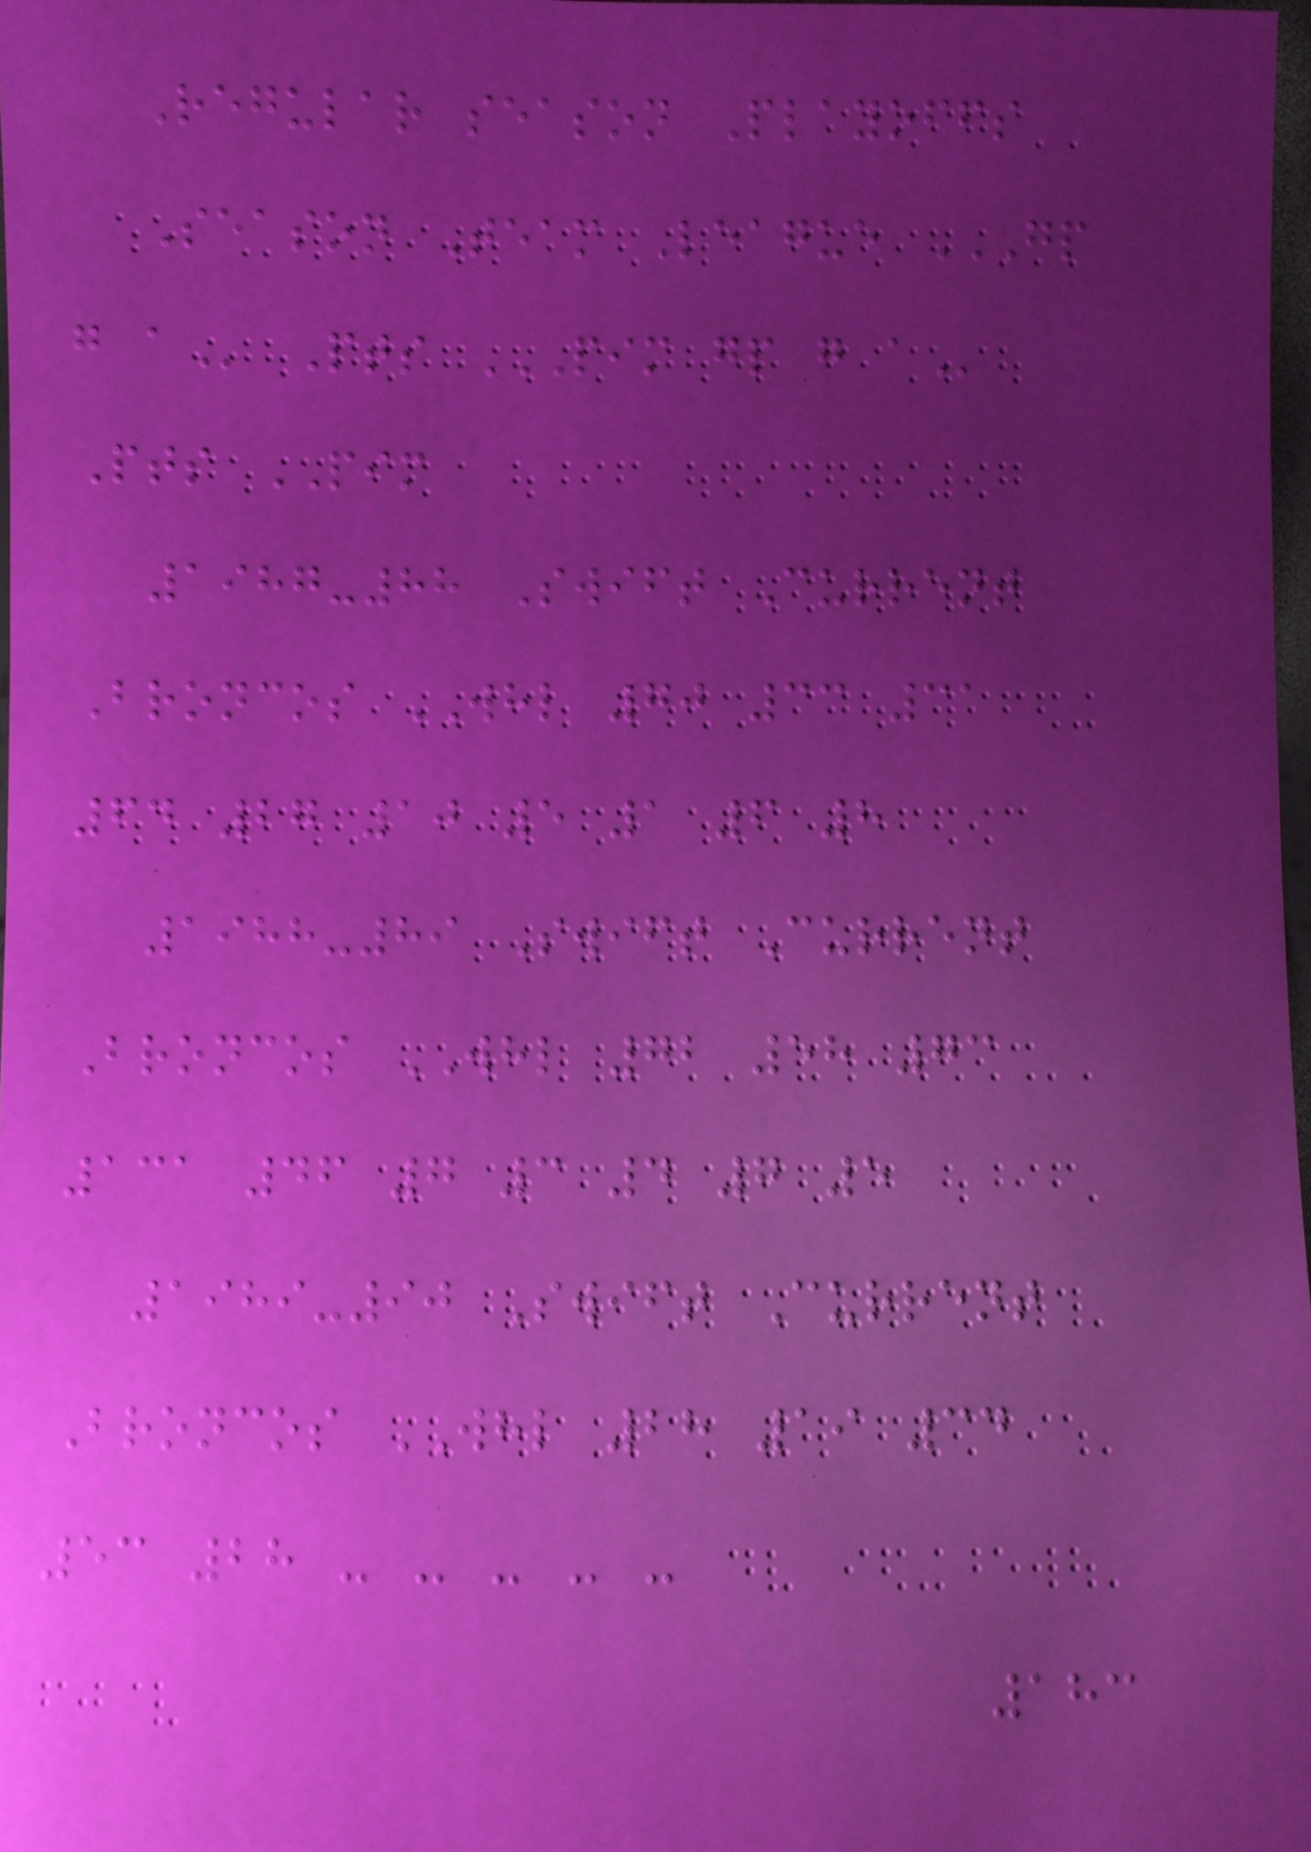Regular season Playoffs
Season Team League GP
G A Pts PIM GP G A
Pts PIM
1987-88 Swift Current
Broncos WHL 70 33 31
64 27 10 5 1 6 8
1988-89 Swift Current
Broncos WHL 72 58 73
131 46 7 3 4 7 5
1989-90 Swift Current
Broncos WHL 28 19 34
53 28 - - - - -
183
